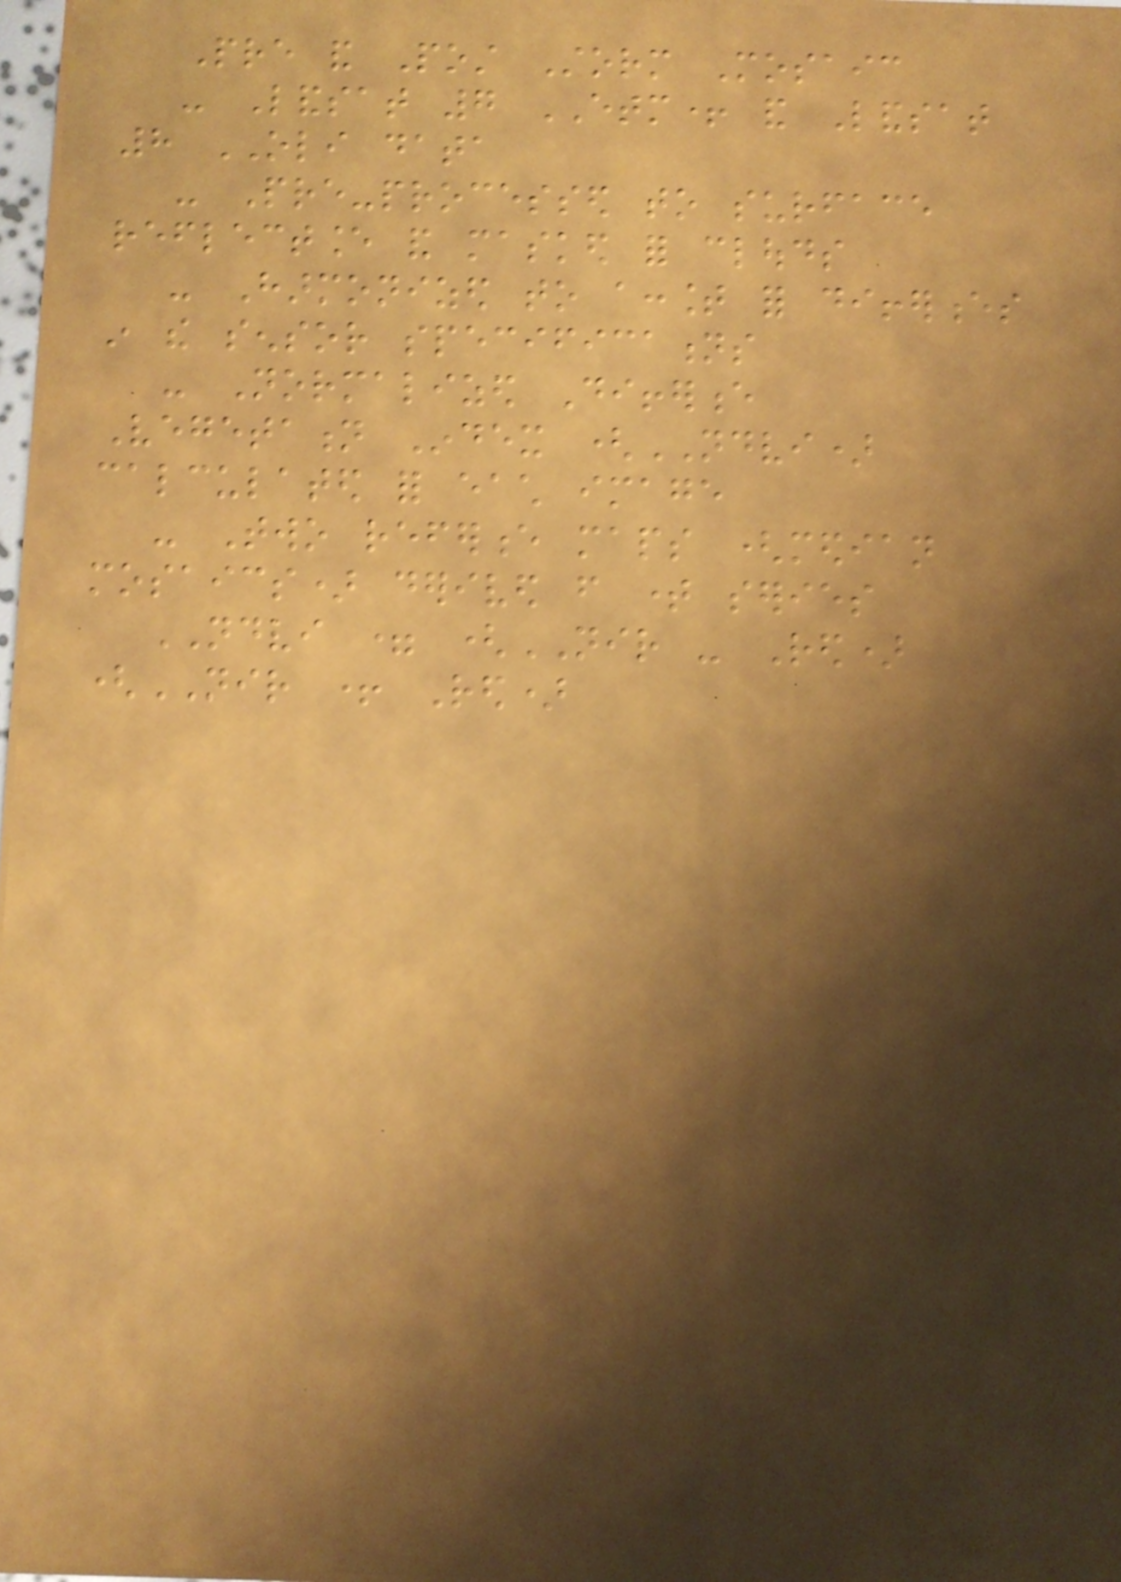Pre and Post Storm Mosaic
- Landsat 7 ETM+ and Landsat
8 OLI data
- Pre-processed to surface
reflectance and masked for clouds
- Harmonized to account for differences
in the sensor specifications
- Normalized Difference
Vegetation Index (NDVI)
calculated for each image
- Two reference maps (median
mosaics) derived from time series
NDVI = (NIR - Red)
(NIR + Red)
